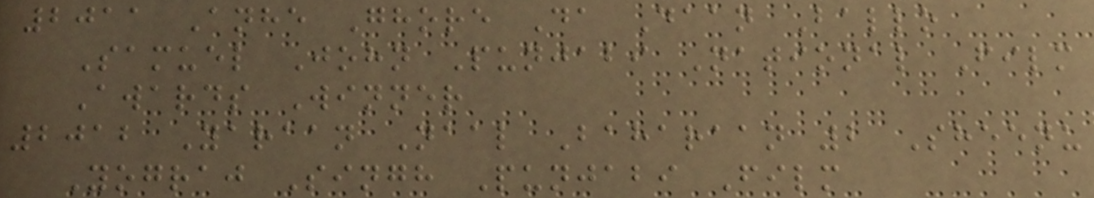2011 Anhe Ghore Da Daan Ballo
Samuel John Punjabi National Film
Awards Winner
2012 Yaraan Naal Baharaan 2 Sheenu
Yograj Singh Punjabi Film
